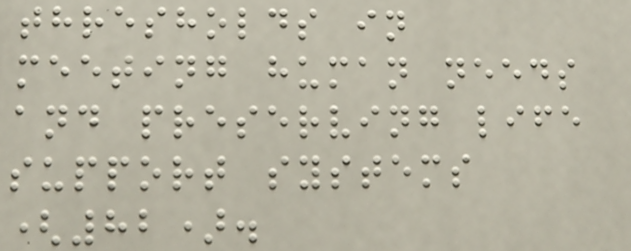thresholds in
meeting human needs
and preserving life
support systems
(82).
